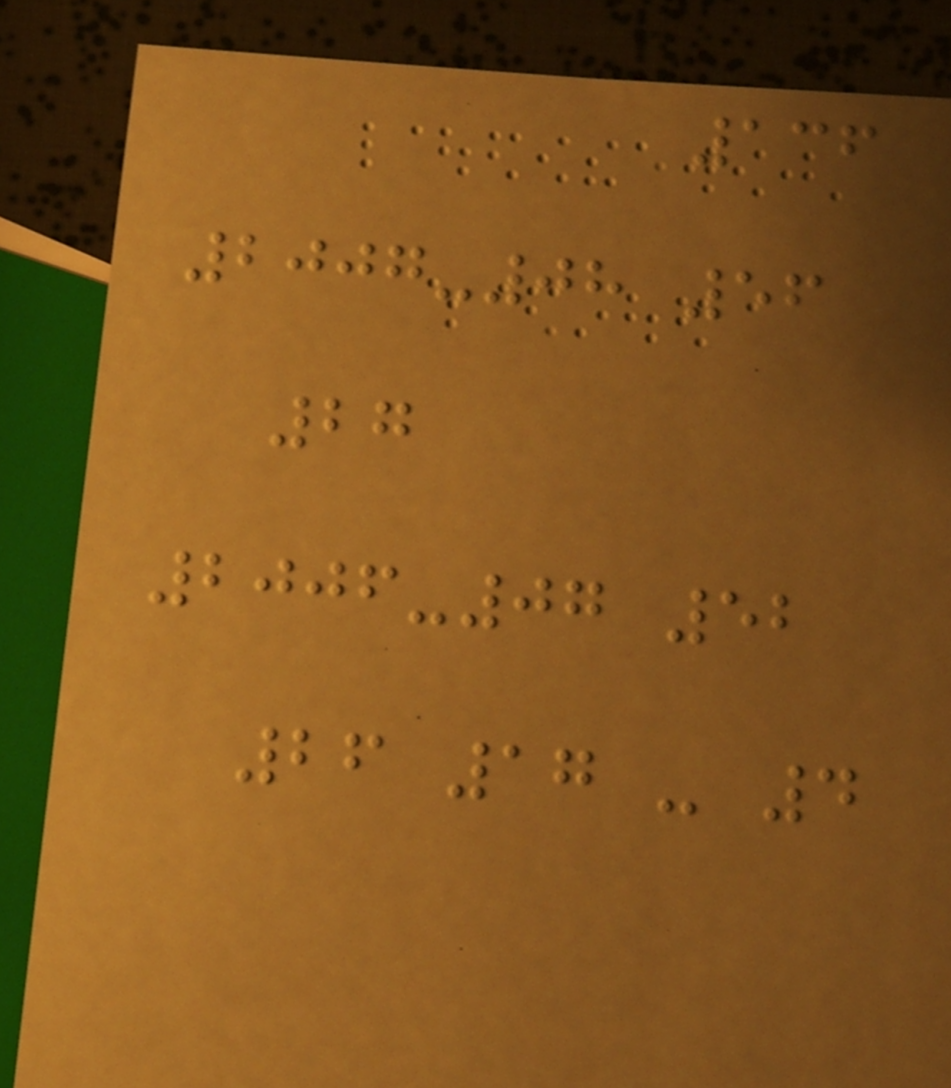136
2007-08 56
27
2006-07 52
26 17 - 4
